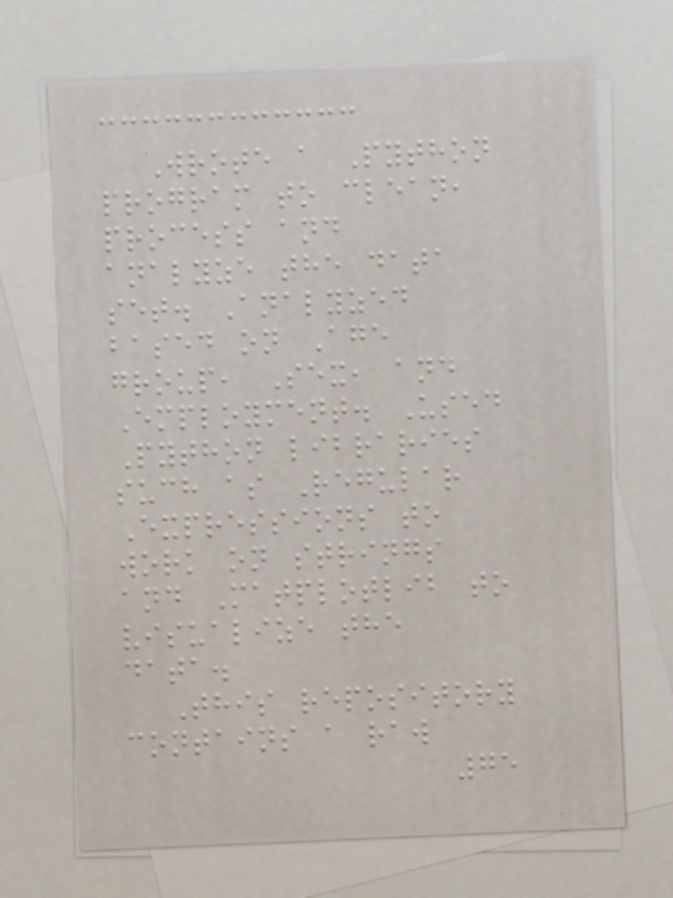Wrote a Python
program to clean,
process and
analyze the data
set. Analyzed
based on Age
group, Sex, and
Employment. Used
Python libraries
such as Regular
Expressions to
work on strings
and Matplotlib to
visualize the
data.
This repository
contains a raw
75
